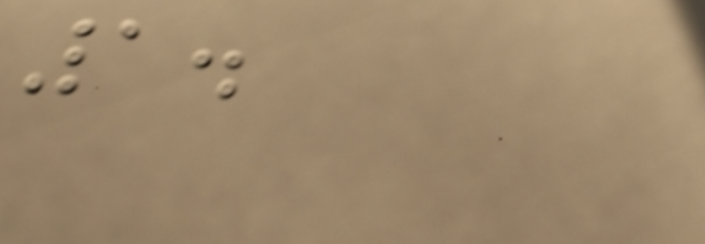1.
